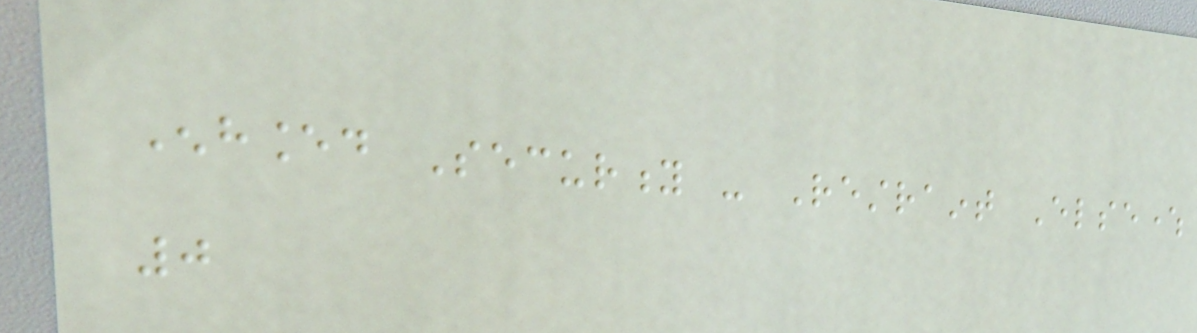Enhanced Security - Restraint Elsewhere
0
